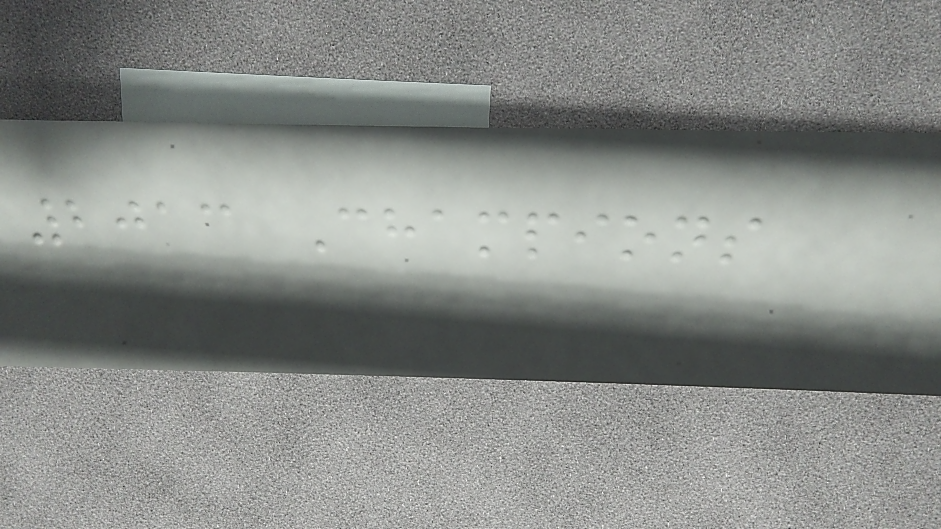2013 Champions
